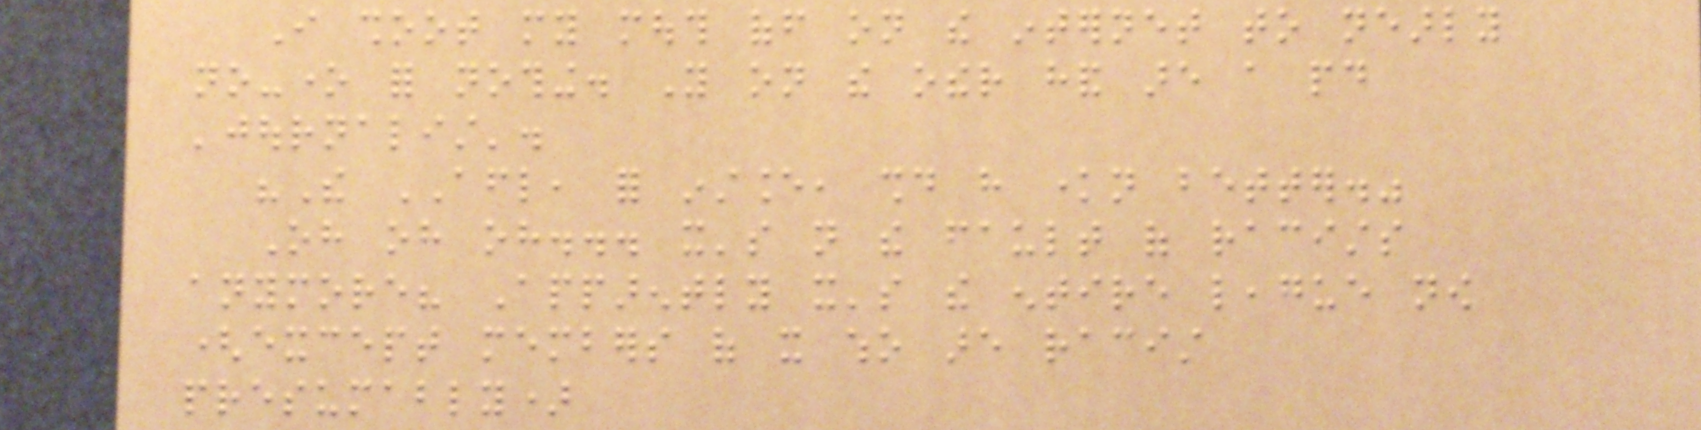I shoot my mouth off on the internet to nearly
no-one for nothing. You on the other hand are a paid
'journalist'.
"The AFL, for instance, should have known better."
Oh oh oh... it's not the fault of racists
anymore? Apparently it's the entire league now
(except members of it who are racist
presumably)
